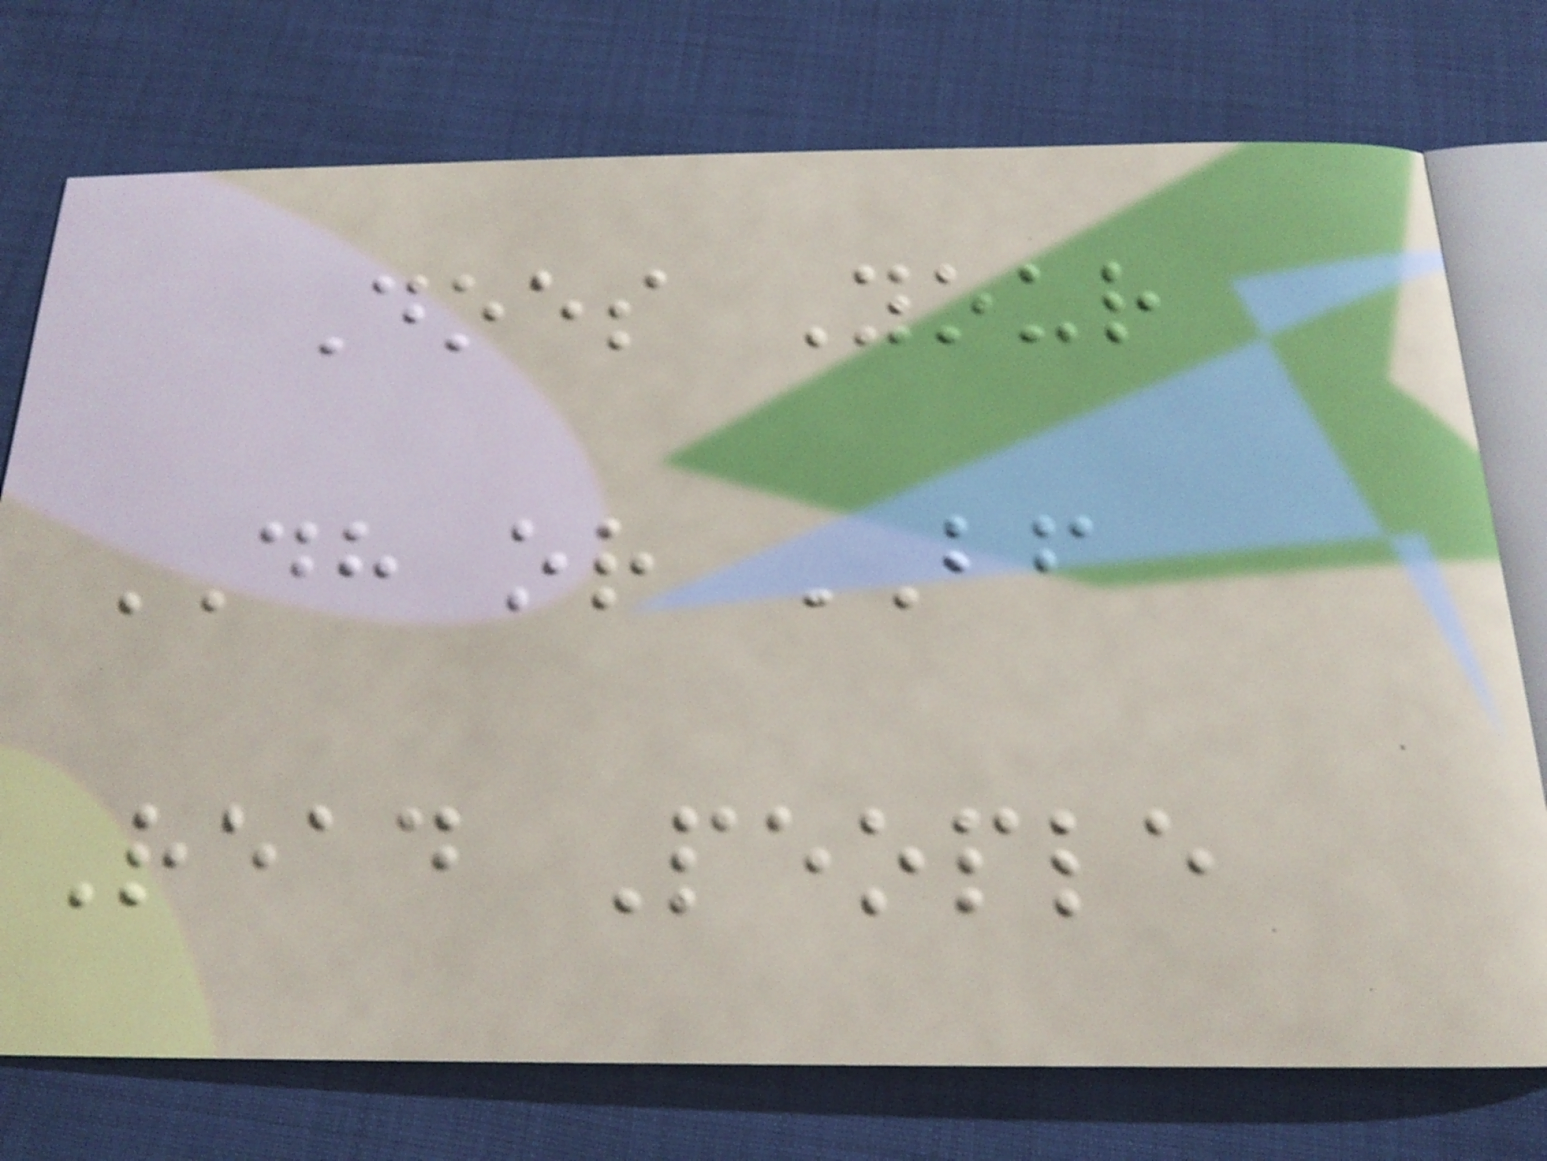Does Your
DH or BF
Read People
